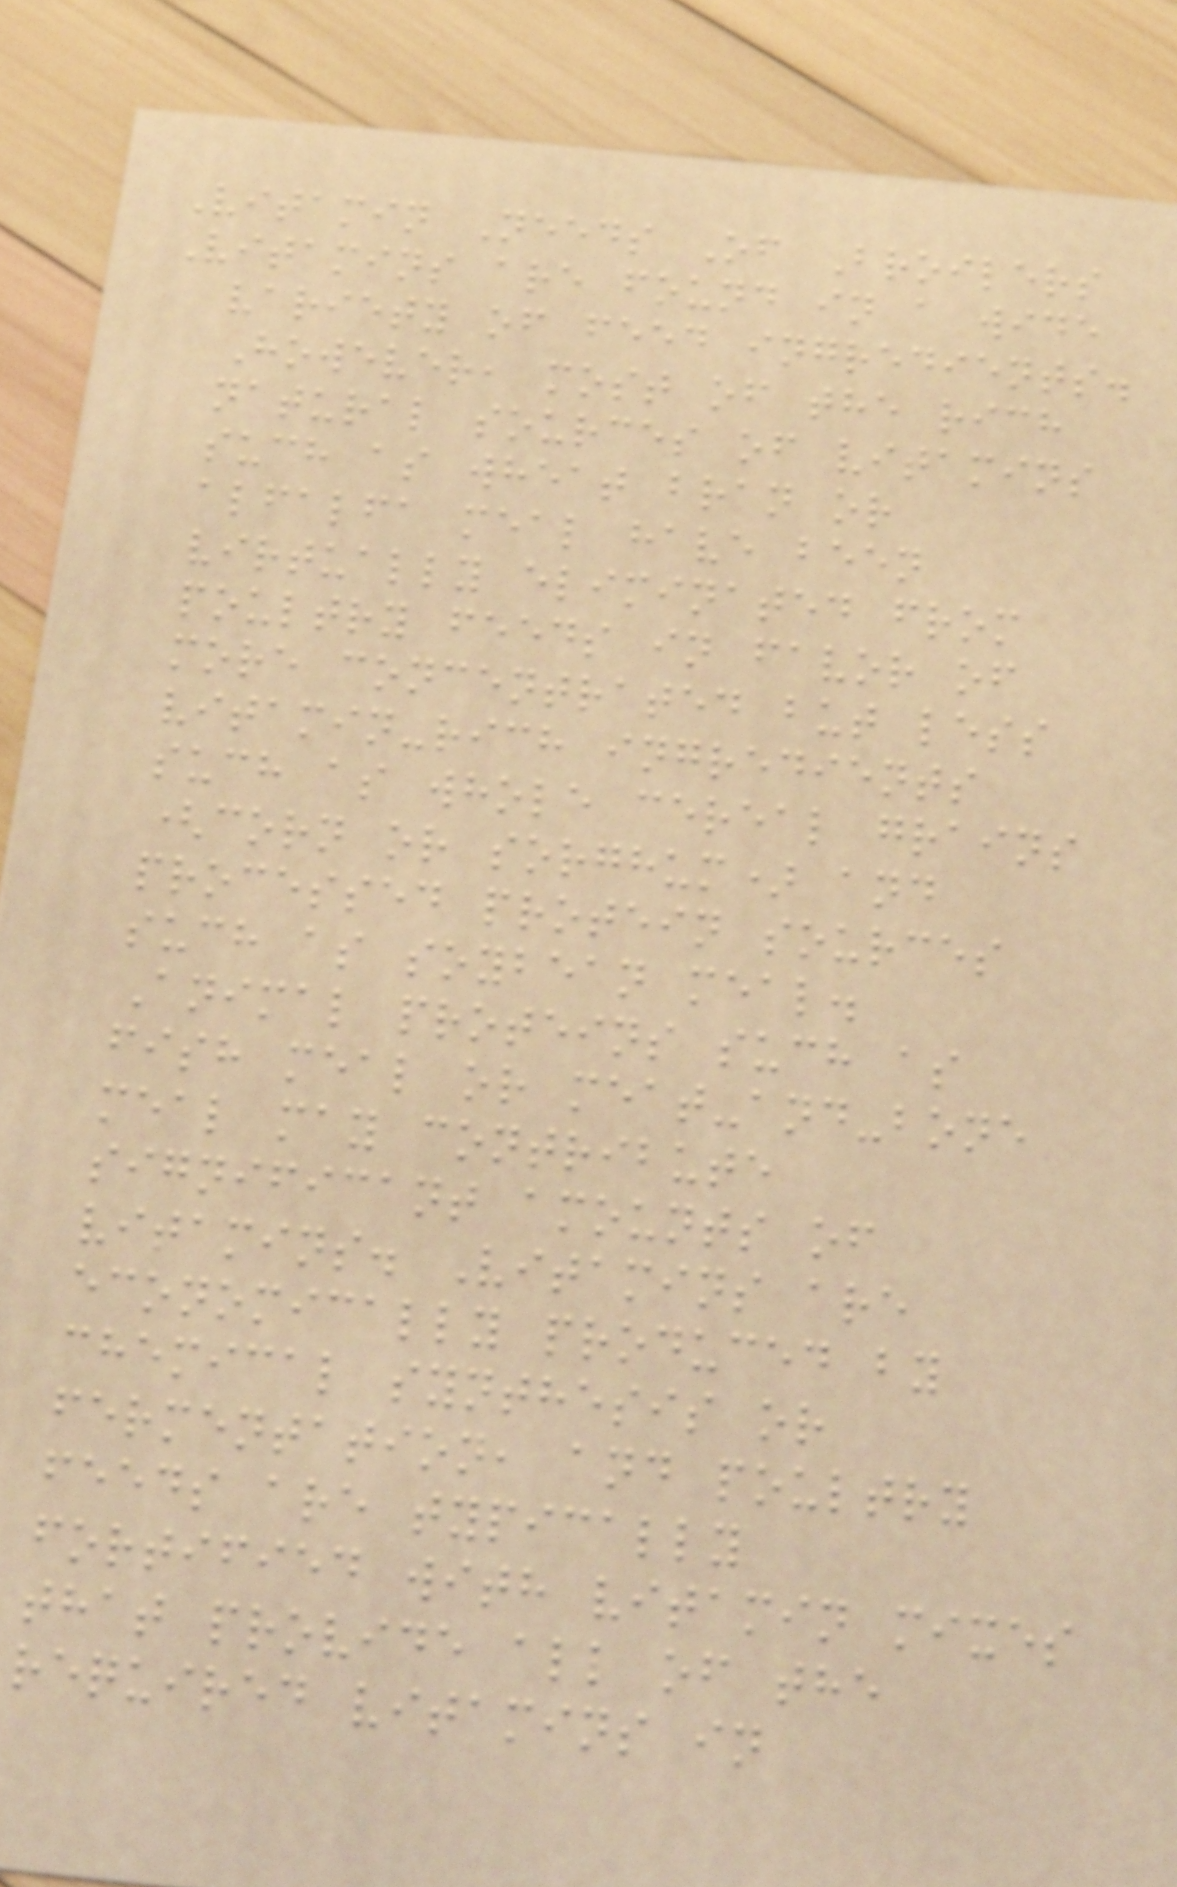Vitamin Needs Of Broilers
Vitamins are found in a wide
variety of feed ingredients.
However, most of the rich
natural sources of vitamins
such as wheat bran or
alfalfa meal have been
virtually eliminated from
poultry feeds in favor of
more concentrated but less
vitamin-rich ingredients
such as whole cereal grains
(corn or sorghum) and
processed protein sources
such as soybean meal.
Animal proteins such as
fish meal or meat-and-bone
meal may contribute
significant amounts of
vitamins. Vitamins are
economically produced by
chemical synthesis or
fermentation, and poultry
feeds are typically
fortified with vitamin mixes
that provide all of the
required vitamins in
